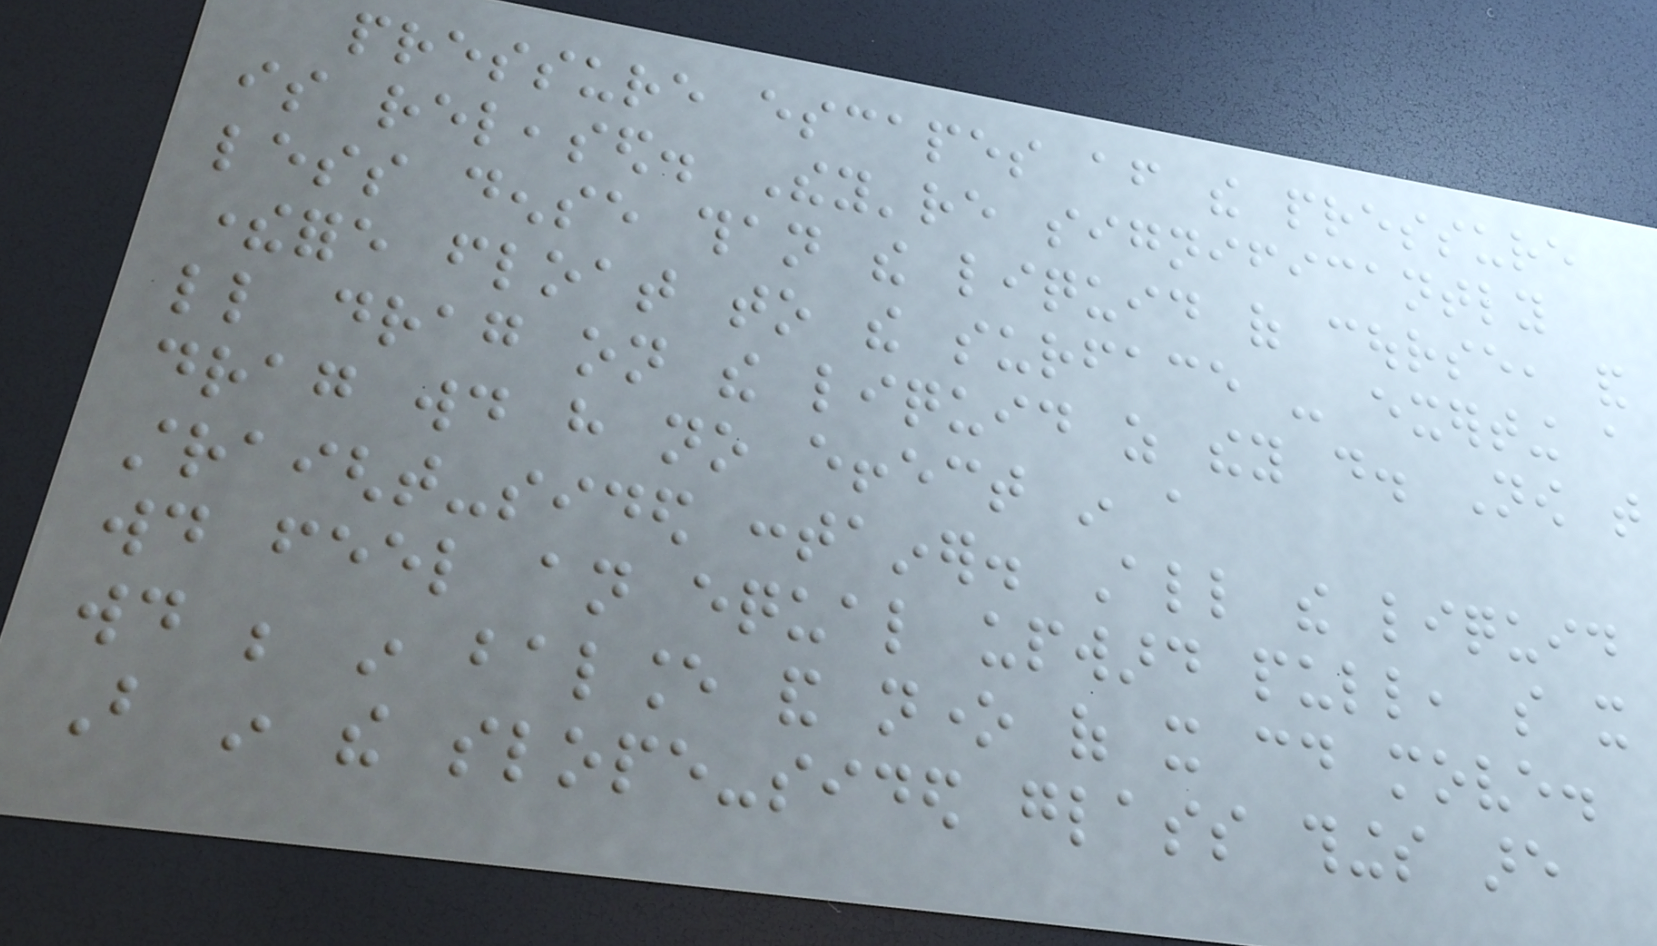pressure escapes after the pressure
is released. They're significantly
less dense than the liquid of course, and
therefore float to the surface - exerting a
little drag on the liquid as they do. Now that
drag would have no effect in a
straight-sided container. All the liquid
would feel an equal upward pull, so it
would be in balance and none of it could move.
But in the slope-sided glass things are
